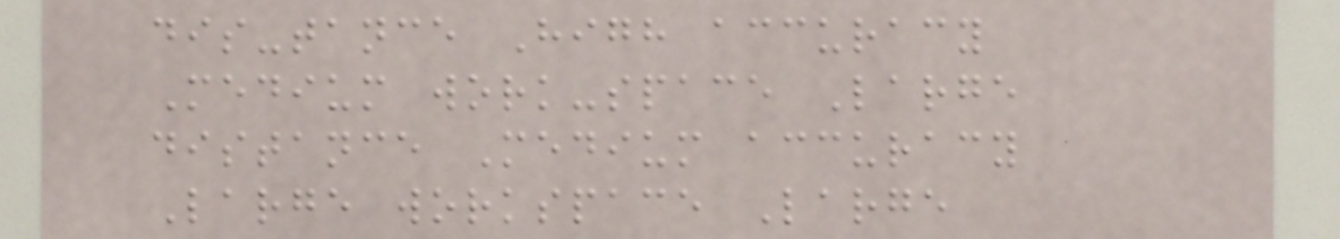dis-tance High accuracy
Medium work-space Large
distance Medium accuracy
Large workspace Large
